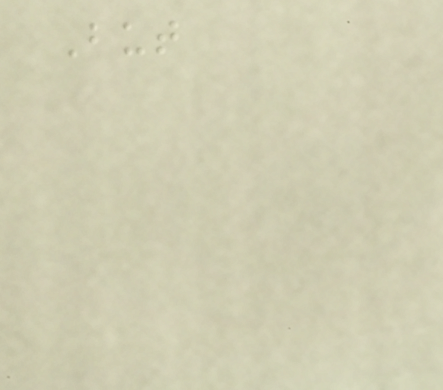But
